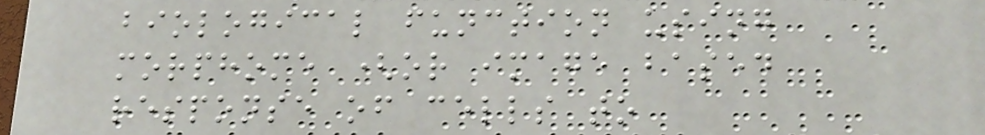biological function using
morphome (or image based
response of cells to
